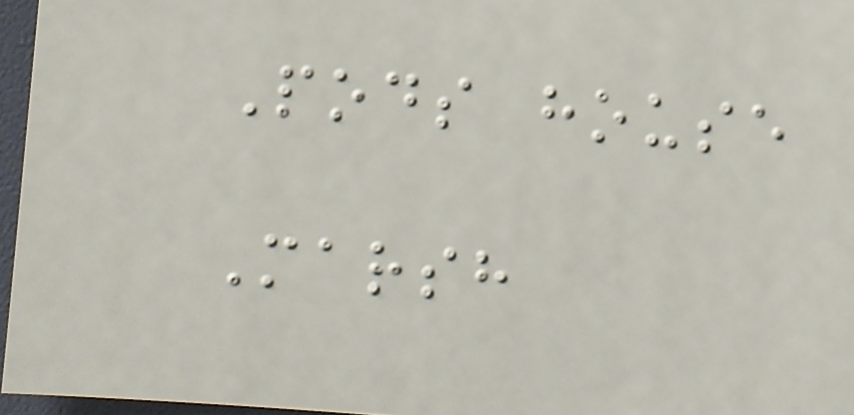Pods house
Marsh
